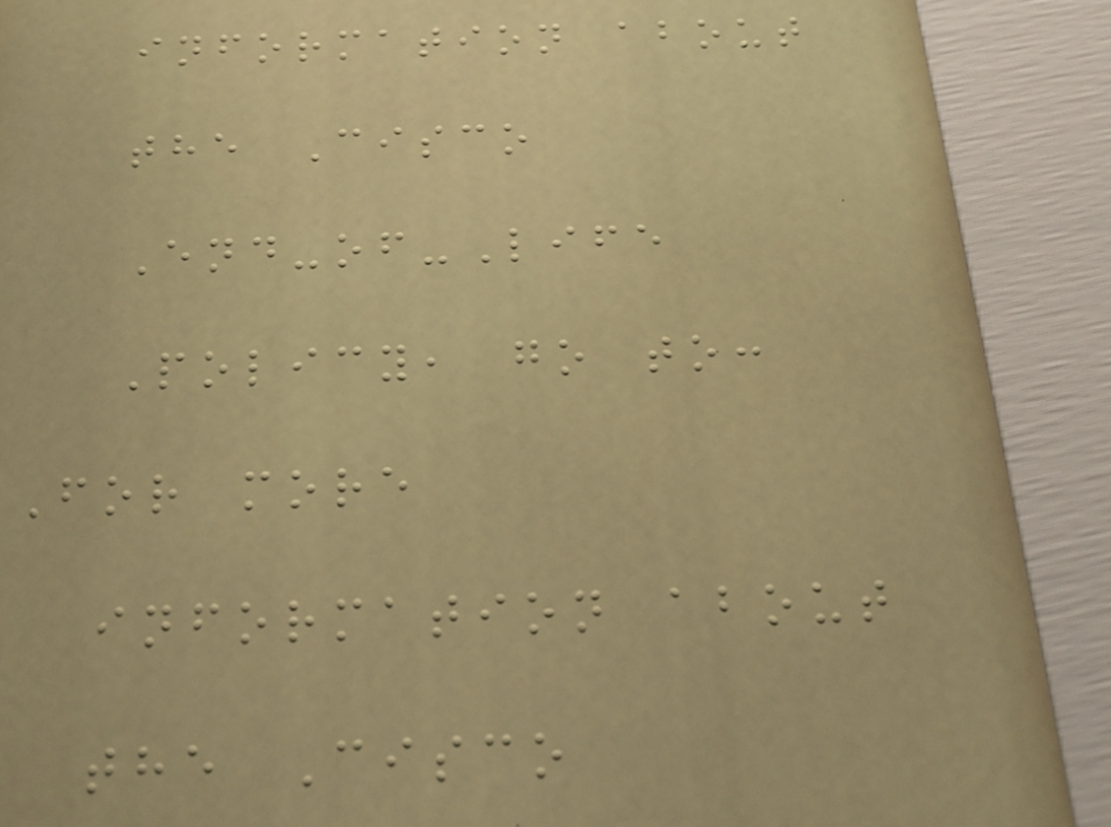information about
the Cisco
End-of-Life
Policy, go to:
For more
information about
the Cisco
